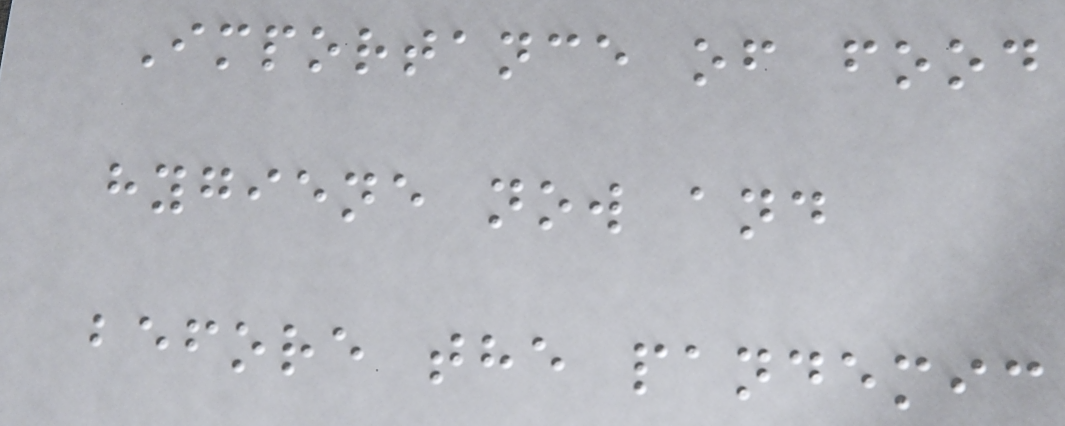Importance of food
hygiene now and
before the pandemic
